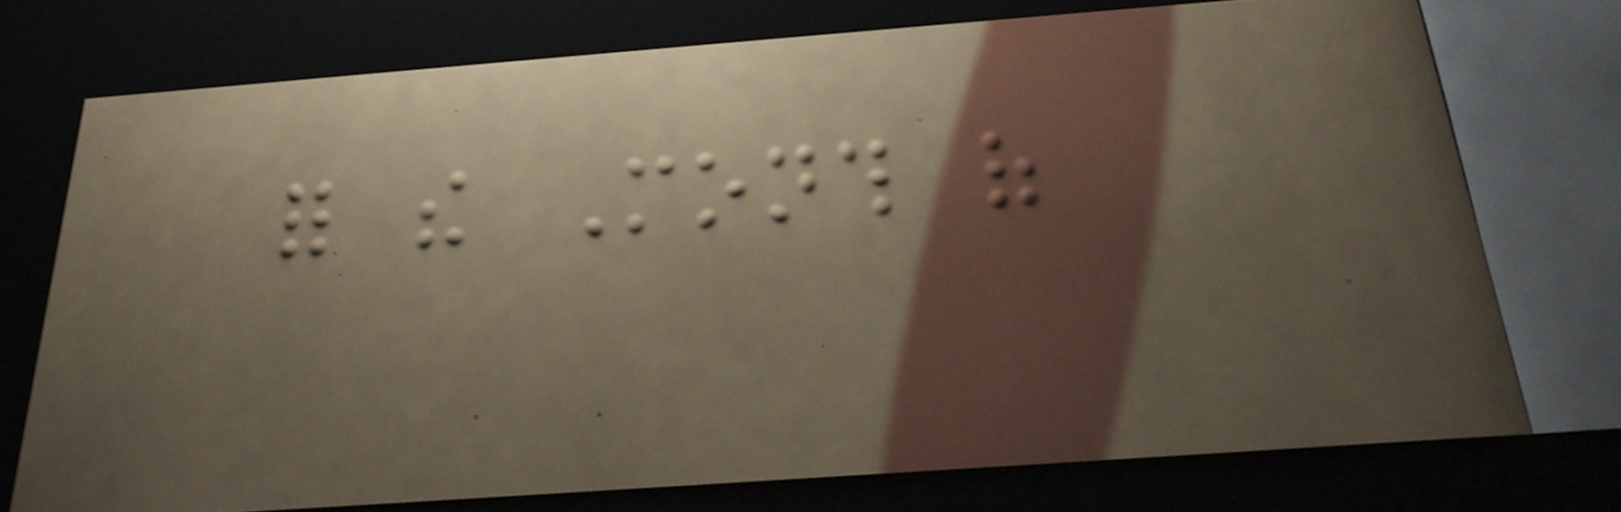for the Month of
